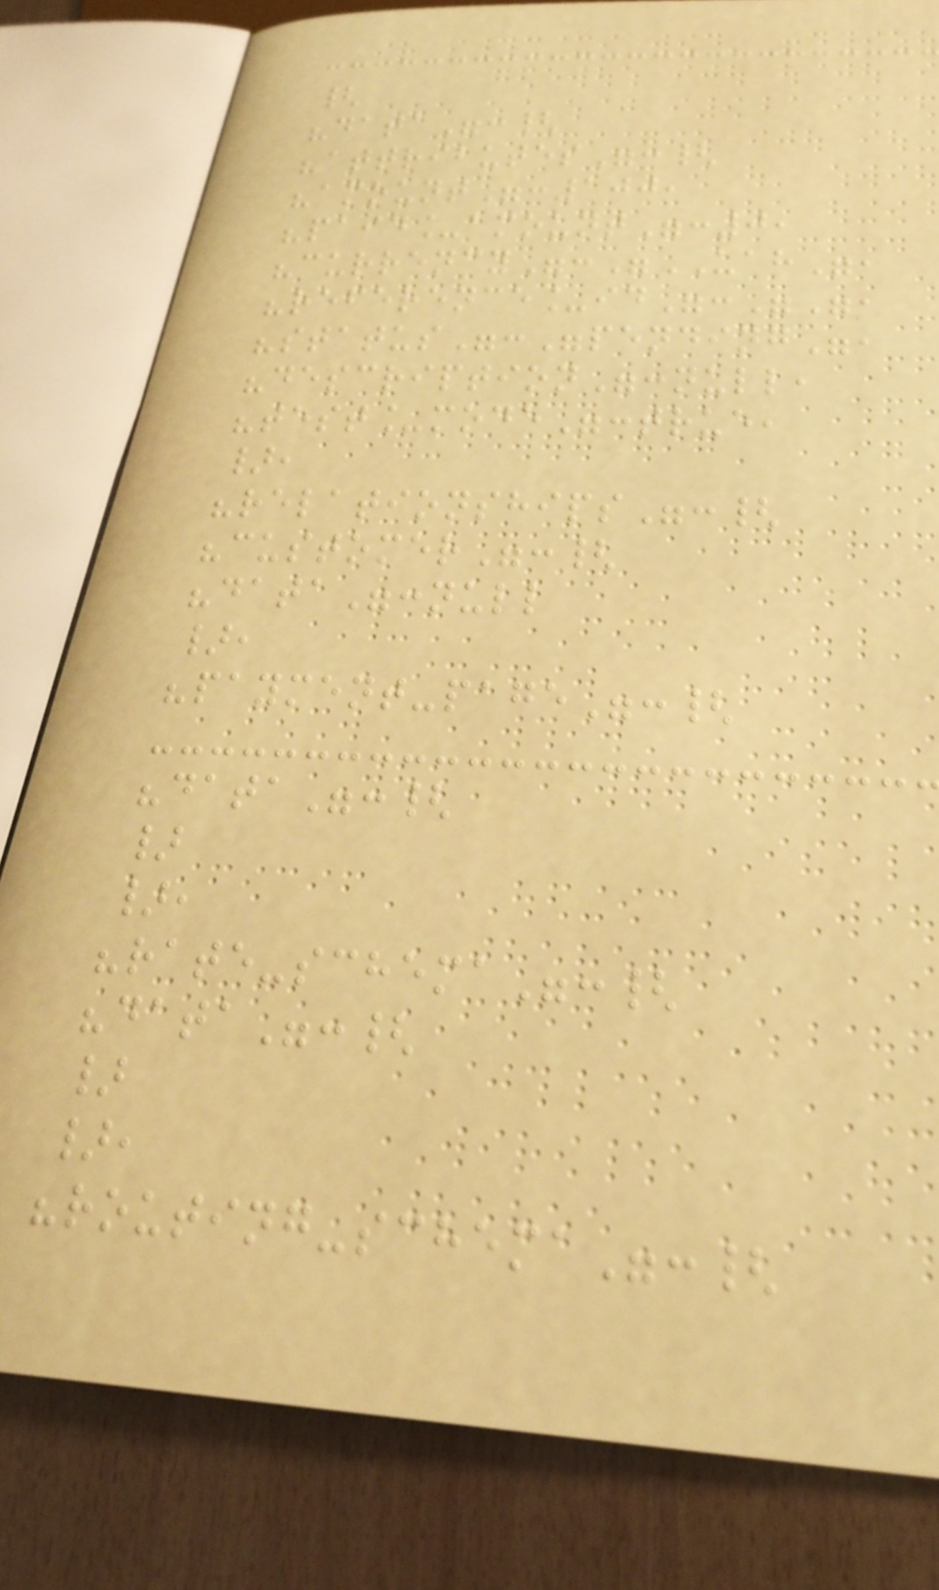{
"data":{
"attributes":{
"amount":100,
"paid_amount":0,
"currency":"UAH",
"reference_id":"",
"status":"pending",
"description":null,
"test_mode":true,
},
"relationships":{
"customer":{
"data":null
},
"payment-page":{
"data":{
}
},
"rate-schema":{
"data":{
}
},
"routing-schema":{
